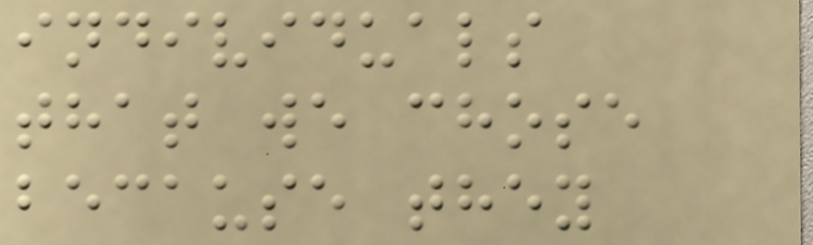individuals
that we chose
because they
